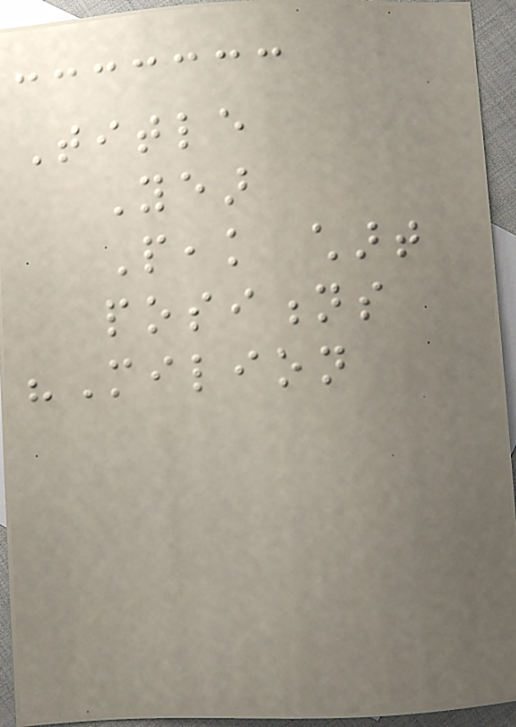Title
Year
Peak chart
positions
"Milion
